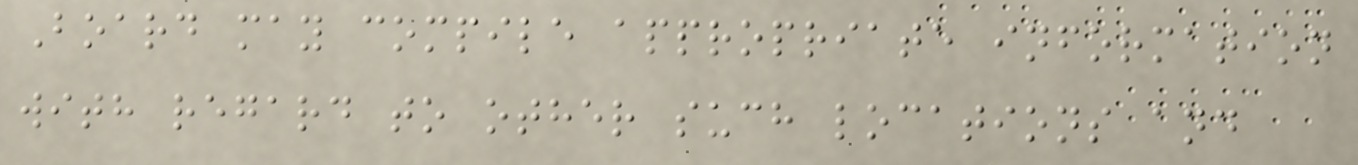Board may compile appropriate information
with regard to other such locations and
